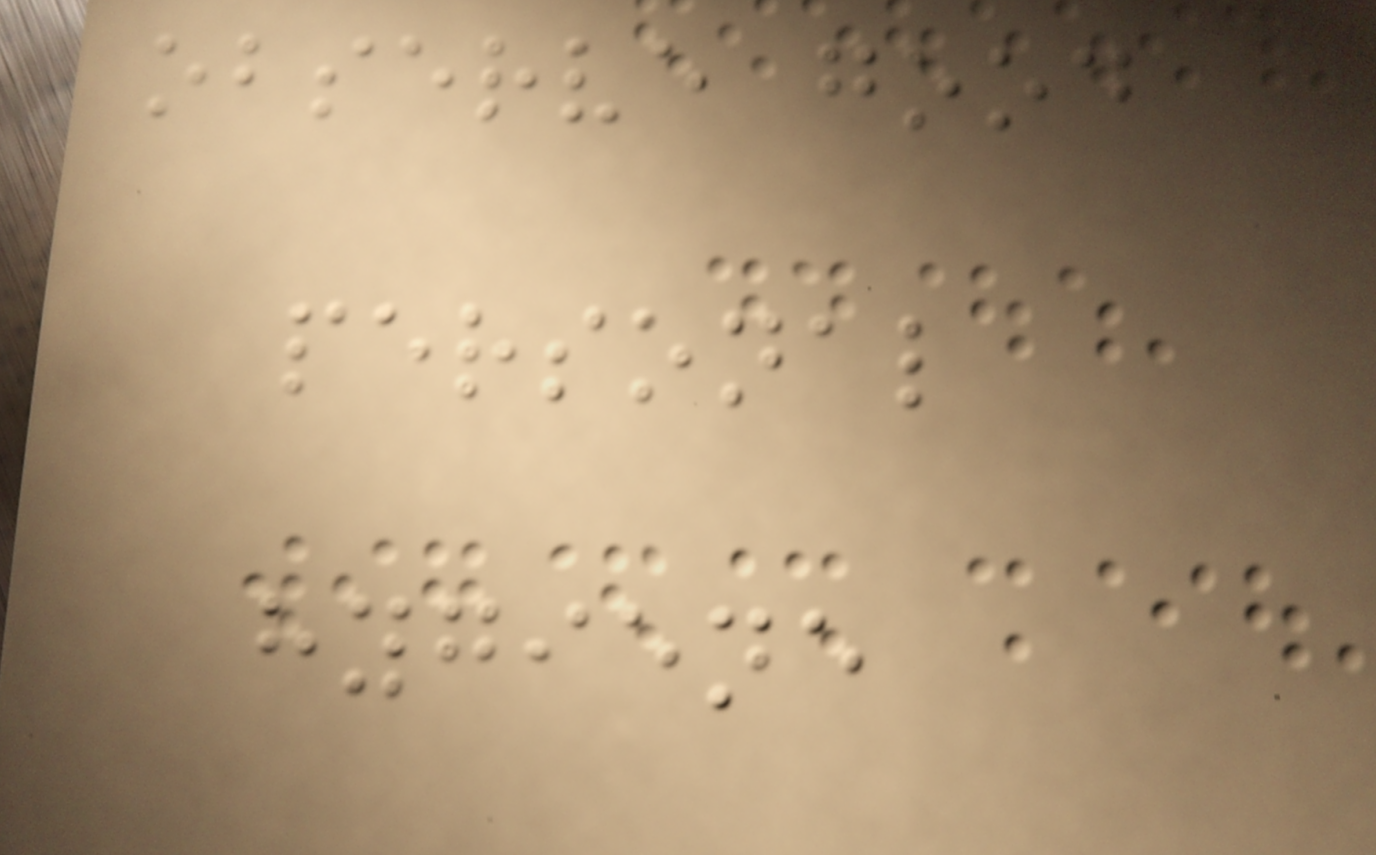observe good
personal
hygiene
